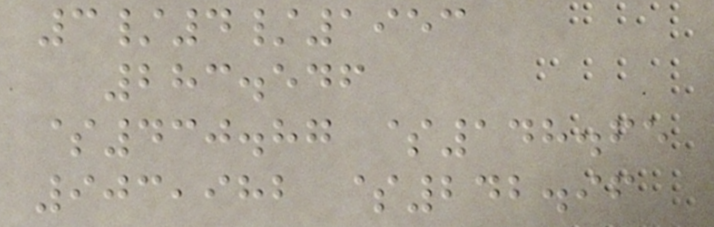3/4/1953
283.546
$430.87 $148.65
903,982 $242.96
